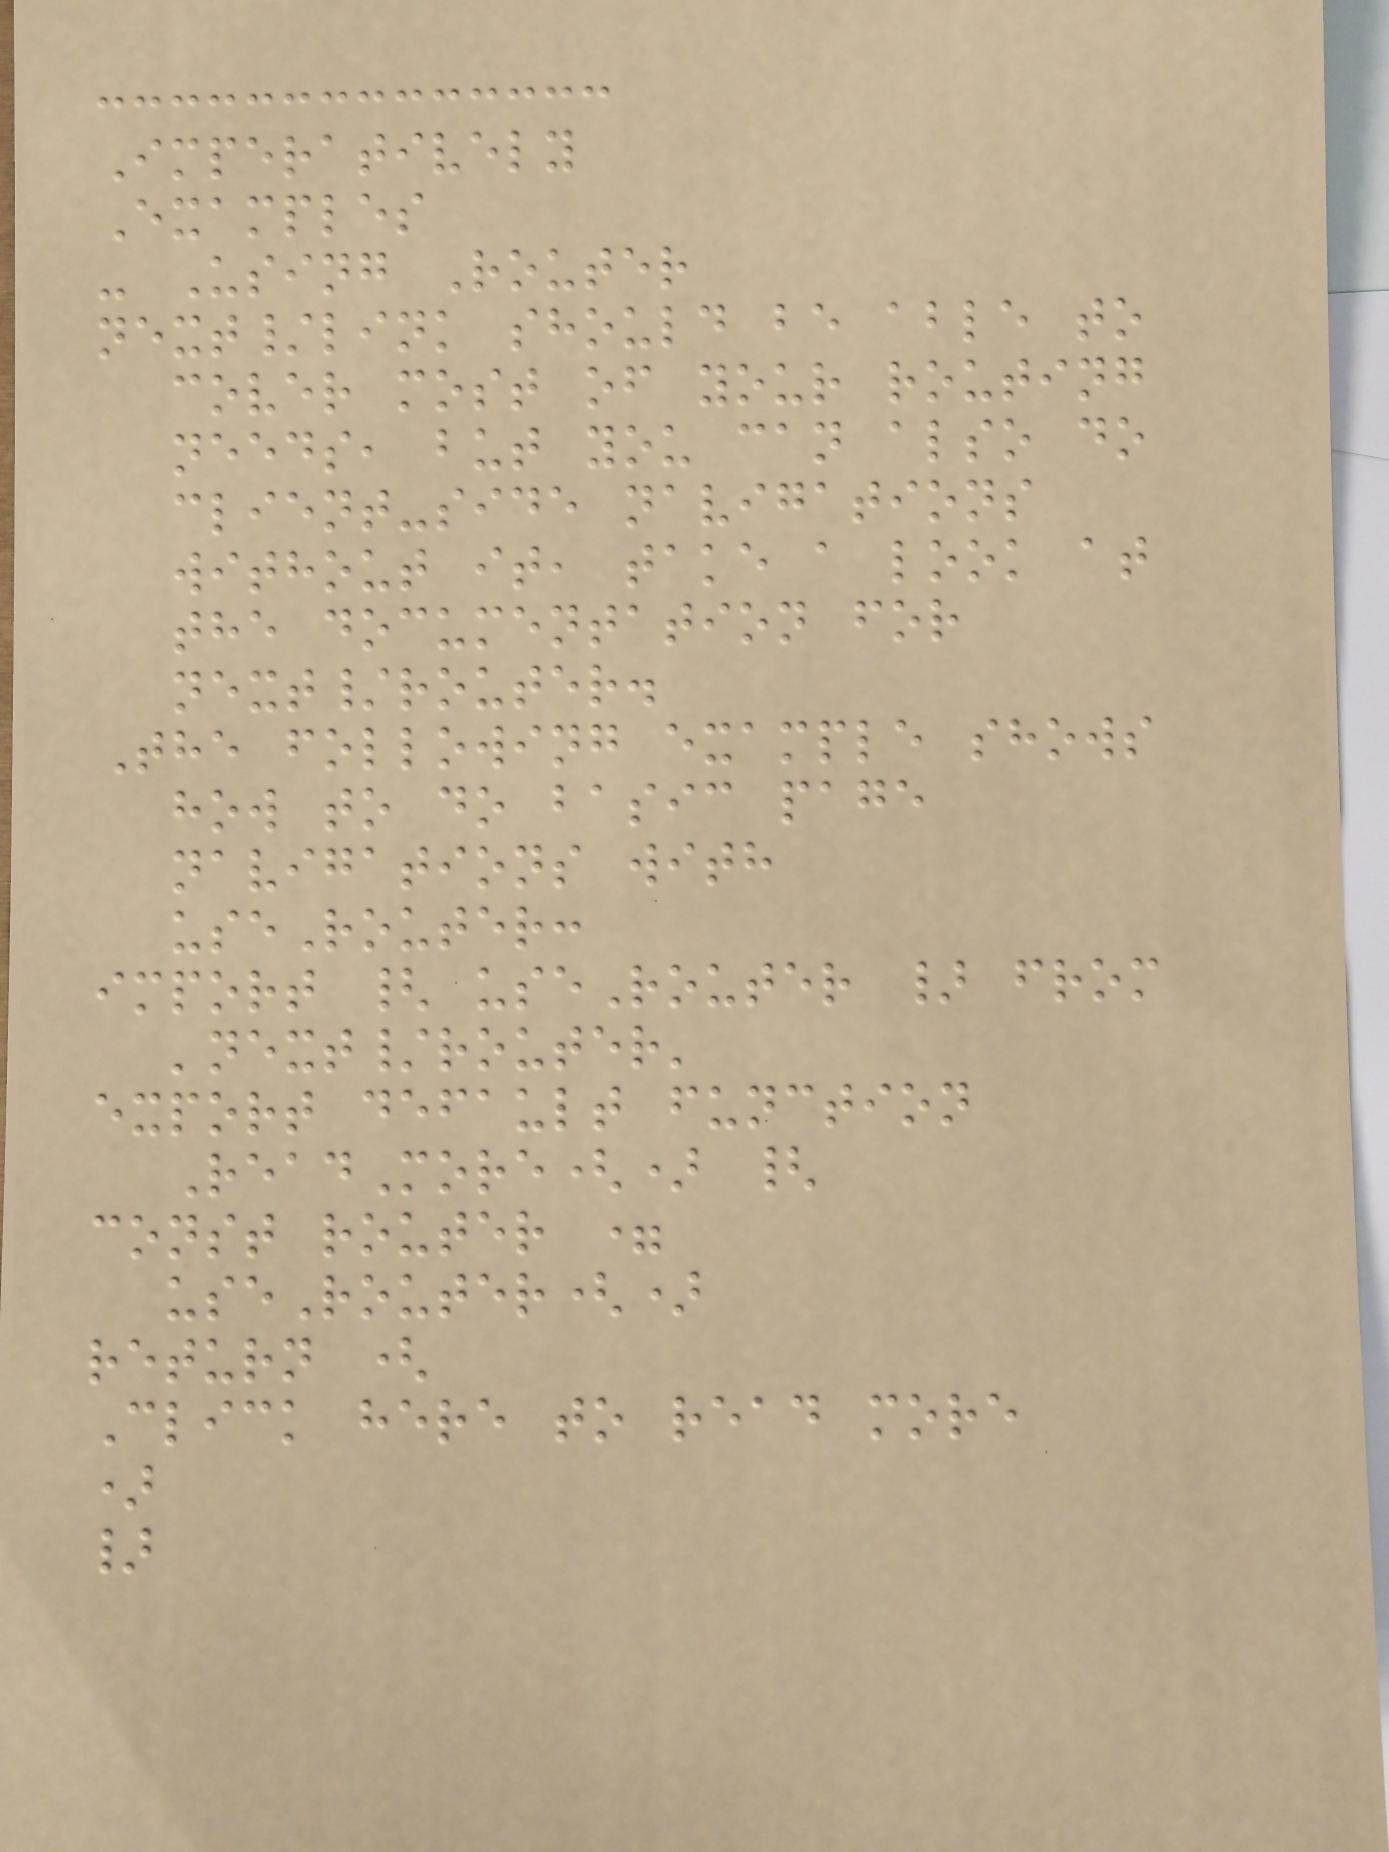Imperatively
Examples
- Using Router
next/link should be able to
cover most of your routing
needs, but you can also do
client-side navigations
without it, take a look at
the documentation for
next/router.
The following example shows
how to do basic page
navigations with
useRouter:
import { useRouter } from
'next/router'
export default function
ReadMore() {
const router =
useRouter()
return (
Click here to read more
)
}
